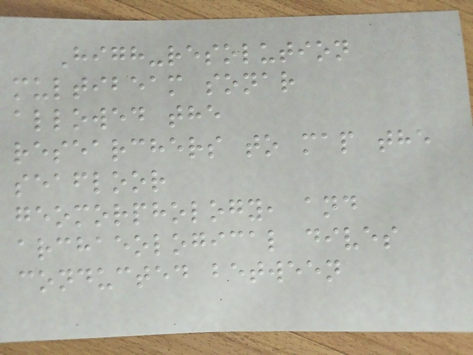High-resolution
multibeam sonar
allowed the
researchers to map the
seafloor
geomorphology, and
archaeological dives
conducted between
